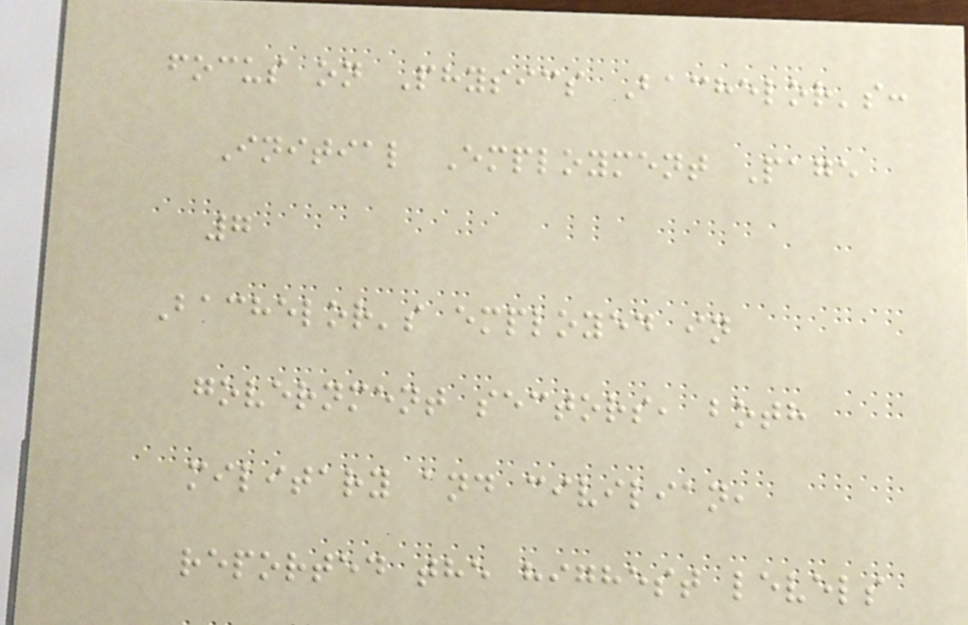focus on Physics Bachelor's:
Initial Employment Page
7
Bachelor's employed in
government sectors, both
military and civilian,
reported the highest levels
